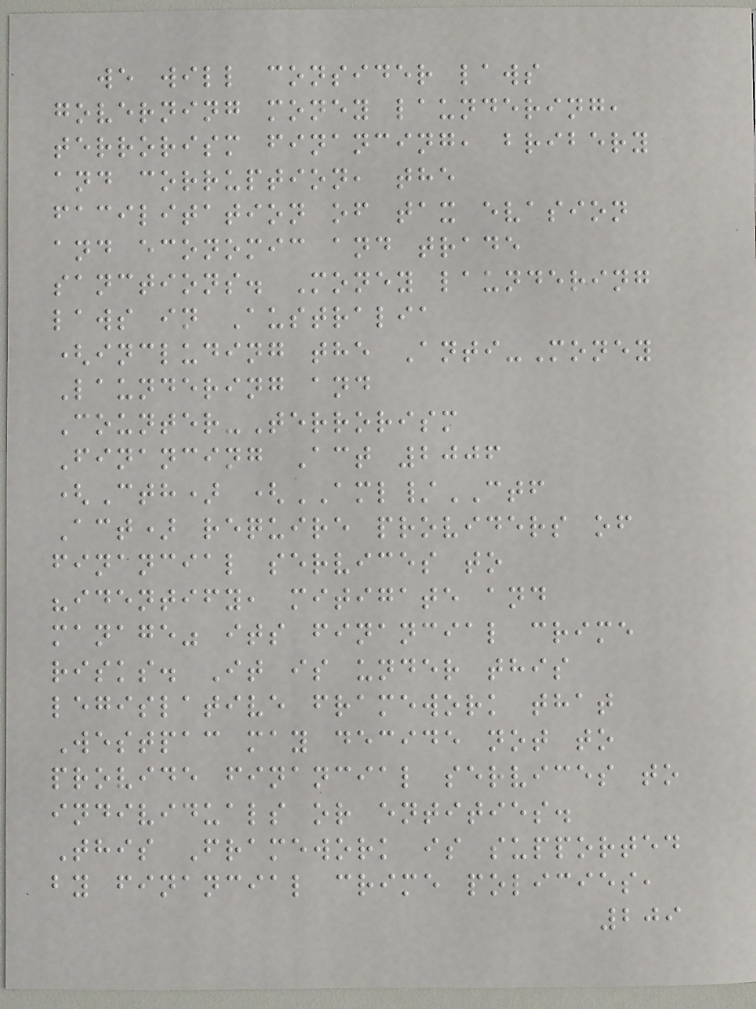we will consider laws
governing money laundering,
terrorism financing, bribery
and corruption, the
facilitation of tax evasion
and economic and trade
sanctions. Money laundering
laws in Australia
(including the Anti-Money
Laundering and
Counter-Terrorism
Financing Act 2006
(Cth) (AML/CTF
Act) require providers of
financial services to
"identify, mitigate and
manage" its financial crime
risks. It is under this
legislative framework that
Westpac may decide not to
provide financial services to
individuals or entities.
This Framework is supported
by financial crime policies,
209
